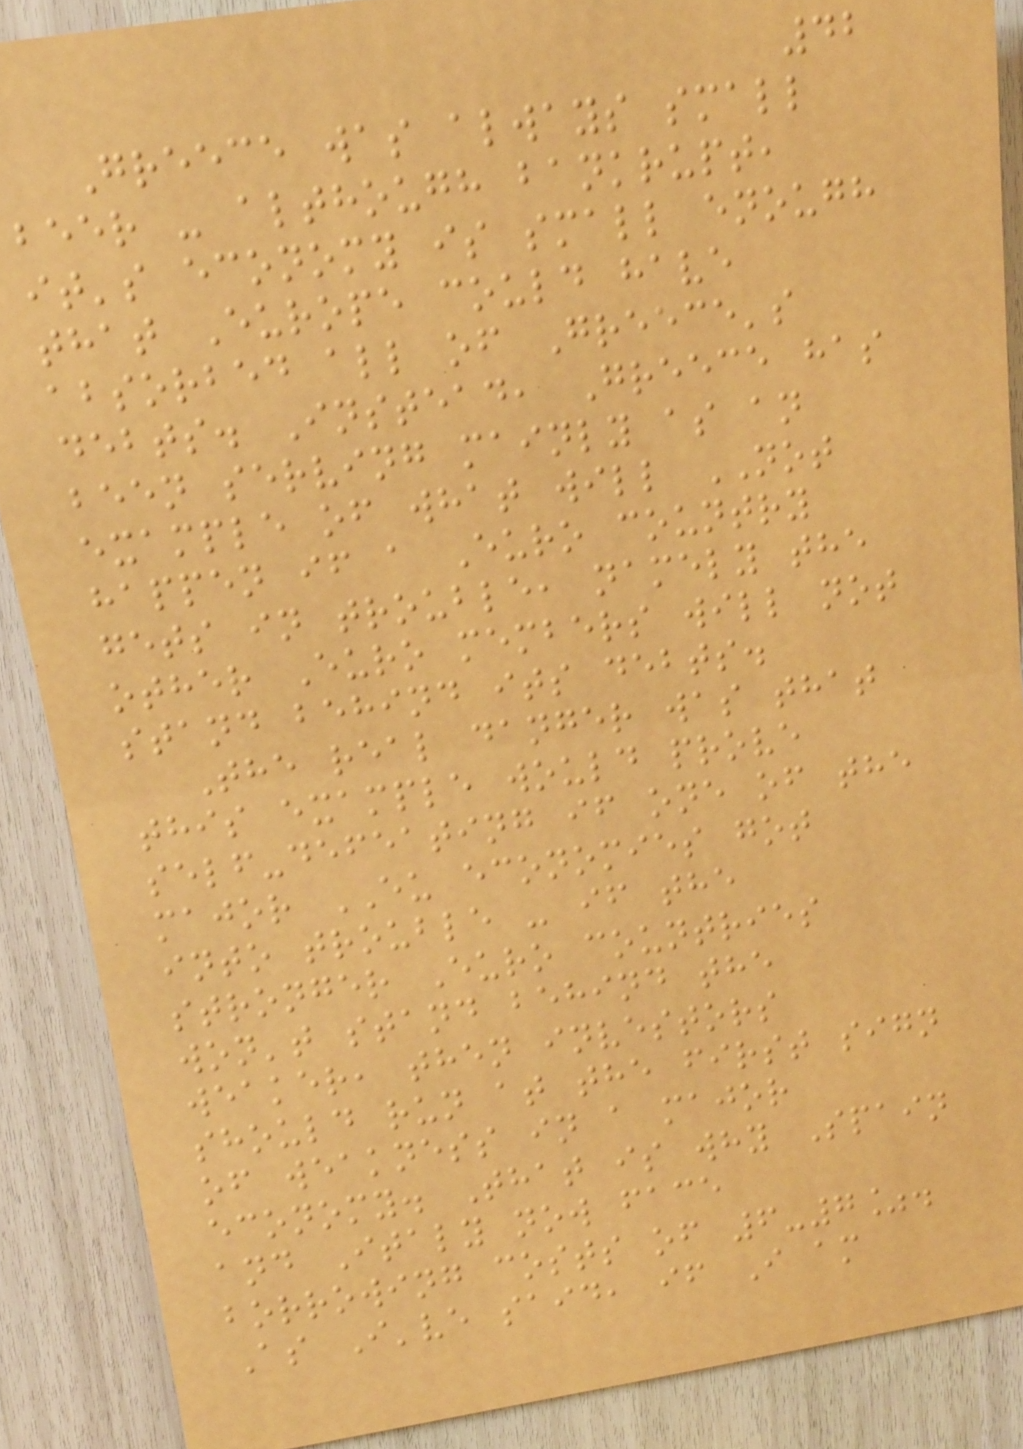42
Greece was always small
beer - although bankrupt,
it's economy is small enough
that Europe could have
absorbed all of Greece's
debts. Instead, Greece has
been serving mainly as an
example of what will NOT
happen if a Euro country
gets in trouble, namely the
other Euro members will not
stand behind its debts.
The real danger was that
this example would prove
self-defeating if one of the
major EU economies got
into trouble - if the
stronger Euro countries
won't stand behind the
weaker, then investors
should run at the first sign
of weakness in a major
economy. That is why Spain
and Italy now face
borrowing costs of 6-7%.
As I've said, if I am
